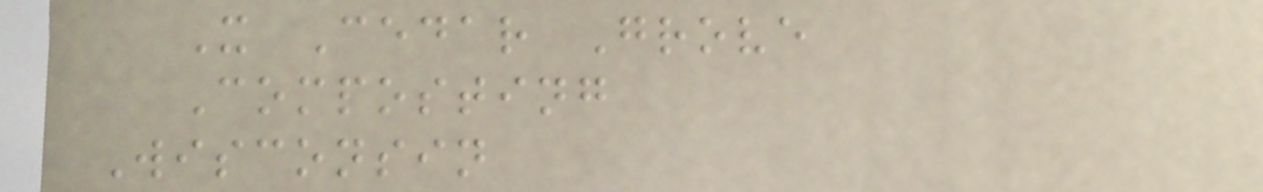X Cedar Grove
Composting
Wisconsin
